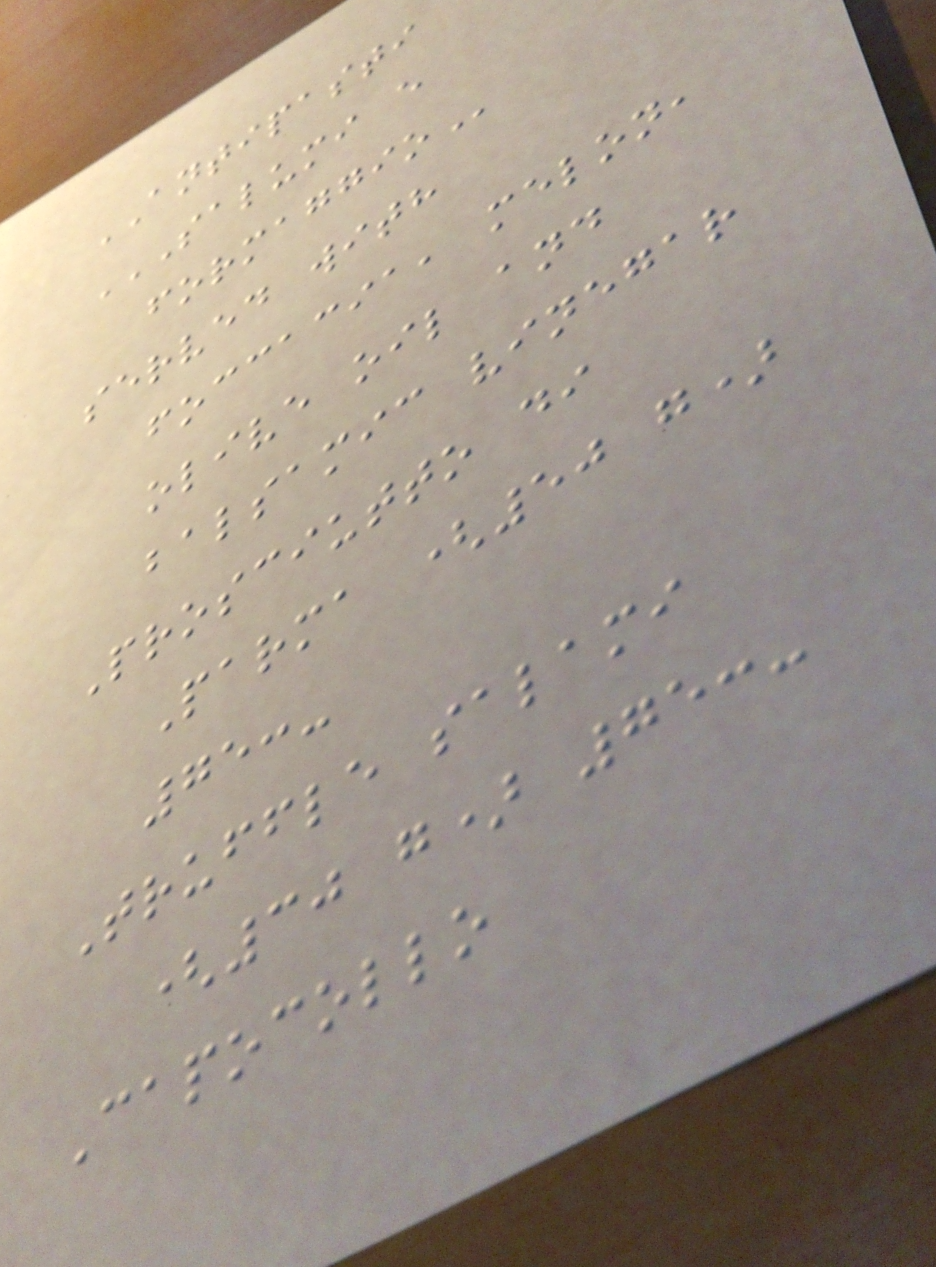ANTIPASTI
SALUMI E
FORMAGGIO
served with
foccacia, melon,
olive oil and
balsamic vinegar
Prosciutto di
Parma (50 g)
75:-
Truffle salami
(30 g) 75:-
Capocollo
